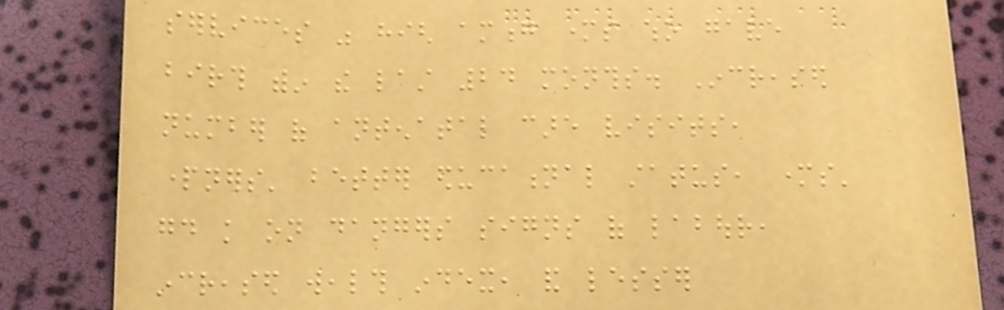services was high among mothers who gave
birth within the last 24 months. Increased
number of antenatal care visits,
partners' better educational status, mothers'
good knowledge on dangers signs of labour,
increased wealth index, and lesser
